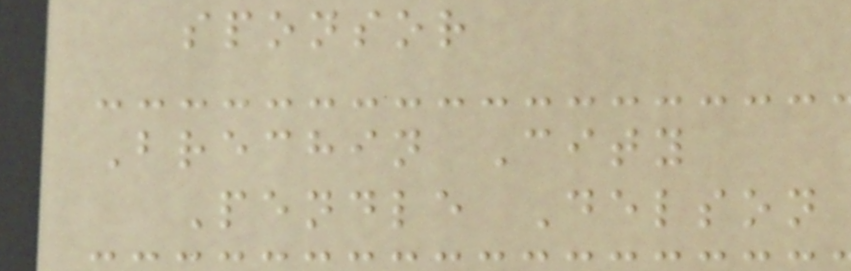sponsor
Brechin City
Pendle Delson
